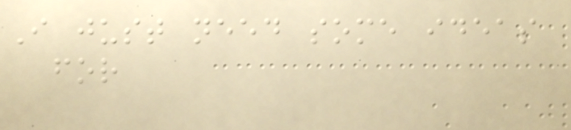I just need some ideas
for
